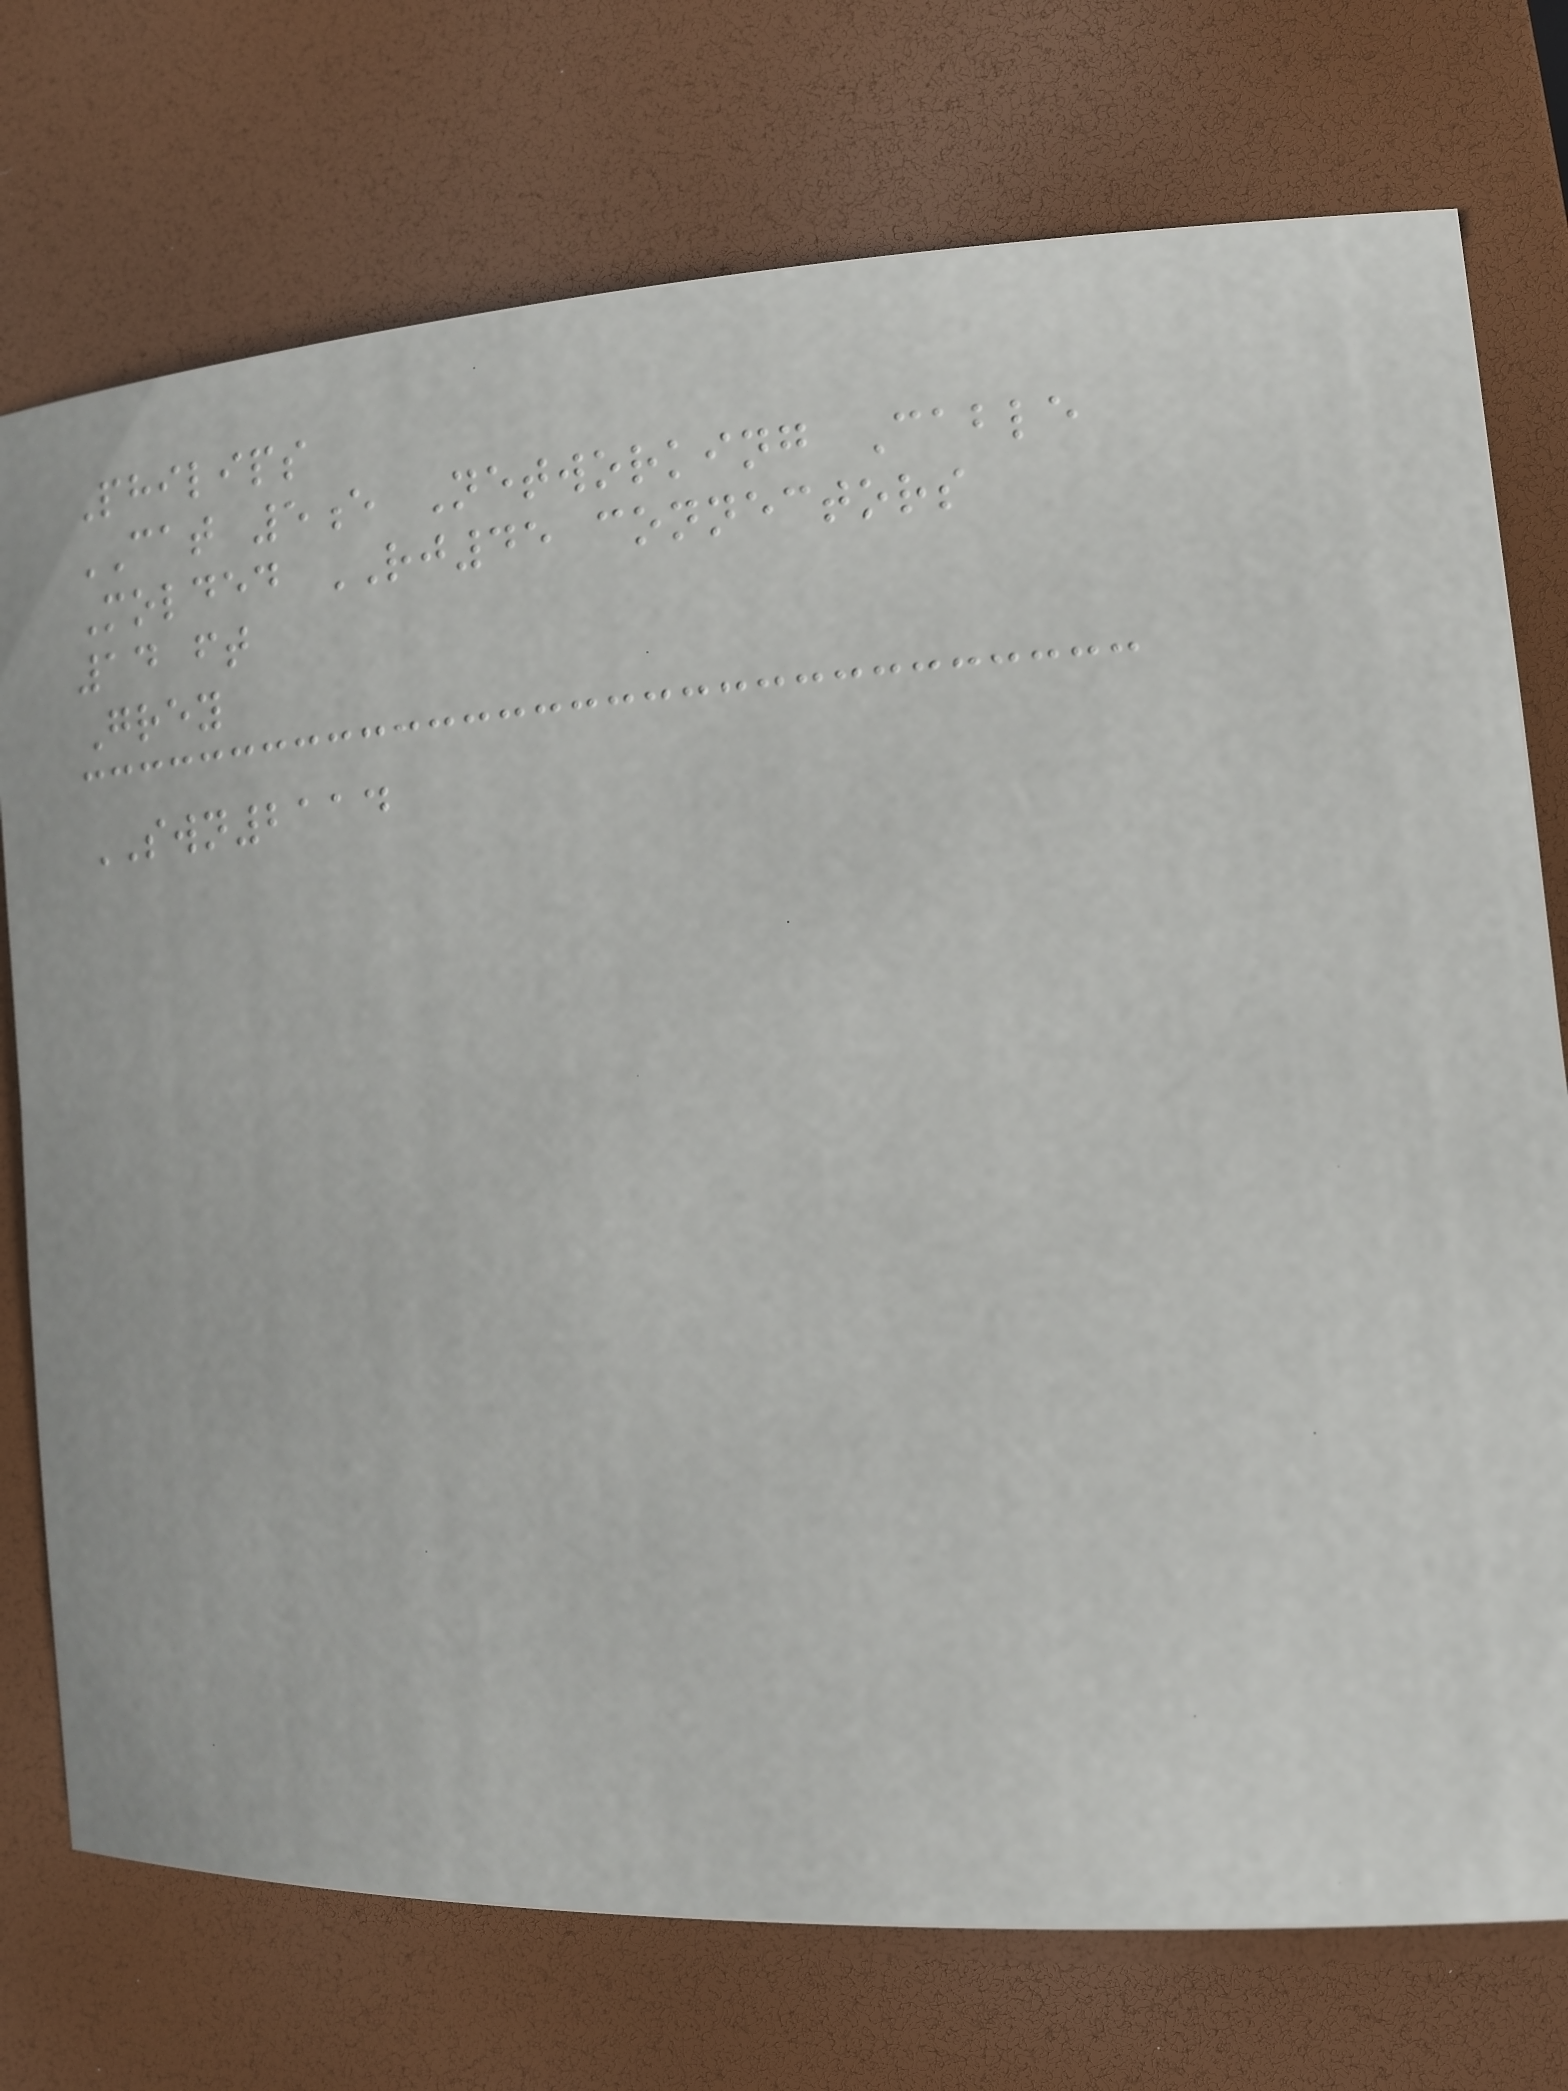Philips
CAT 5e Networking Cable
Molded RJ45 connectors
14 ft
Grey
SWN2114
